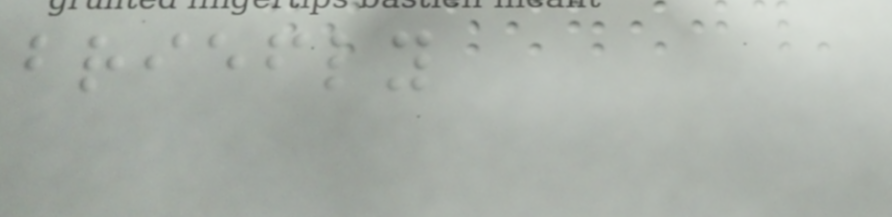briefly
